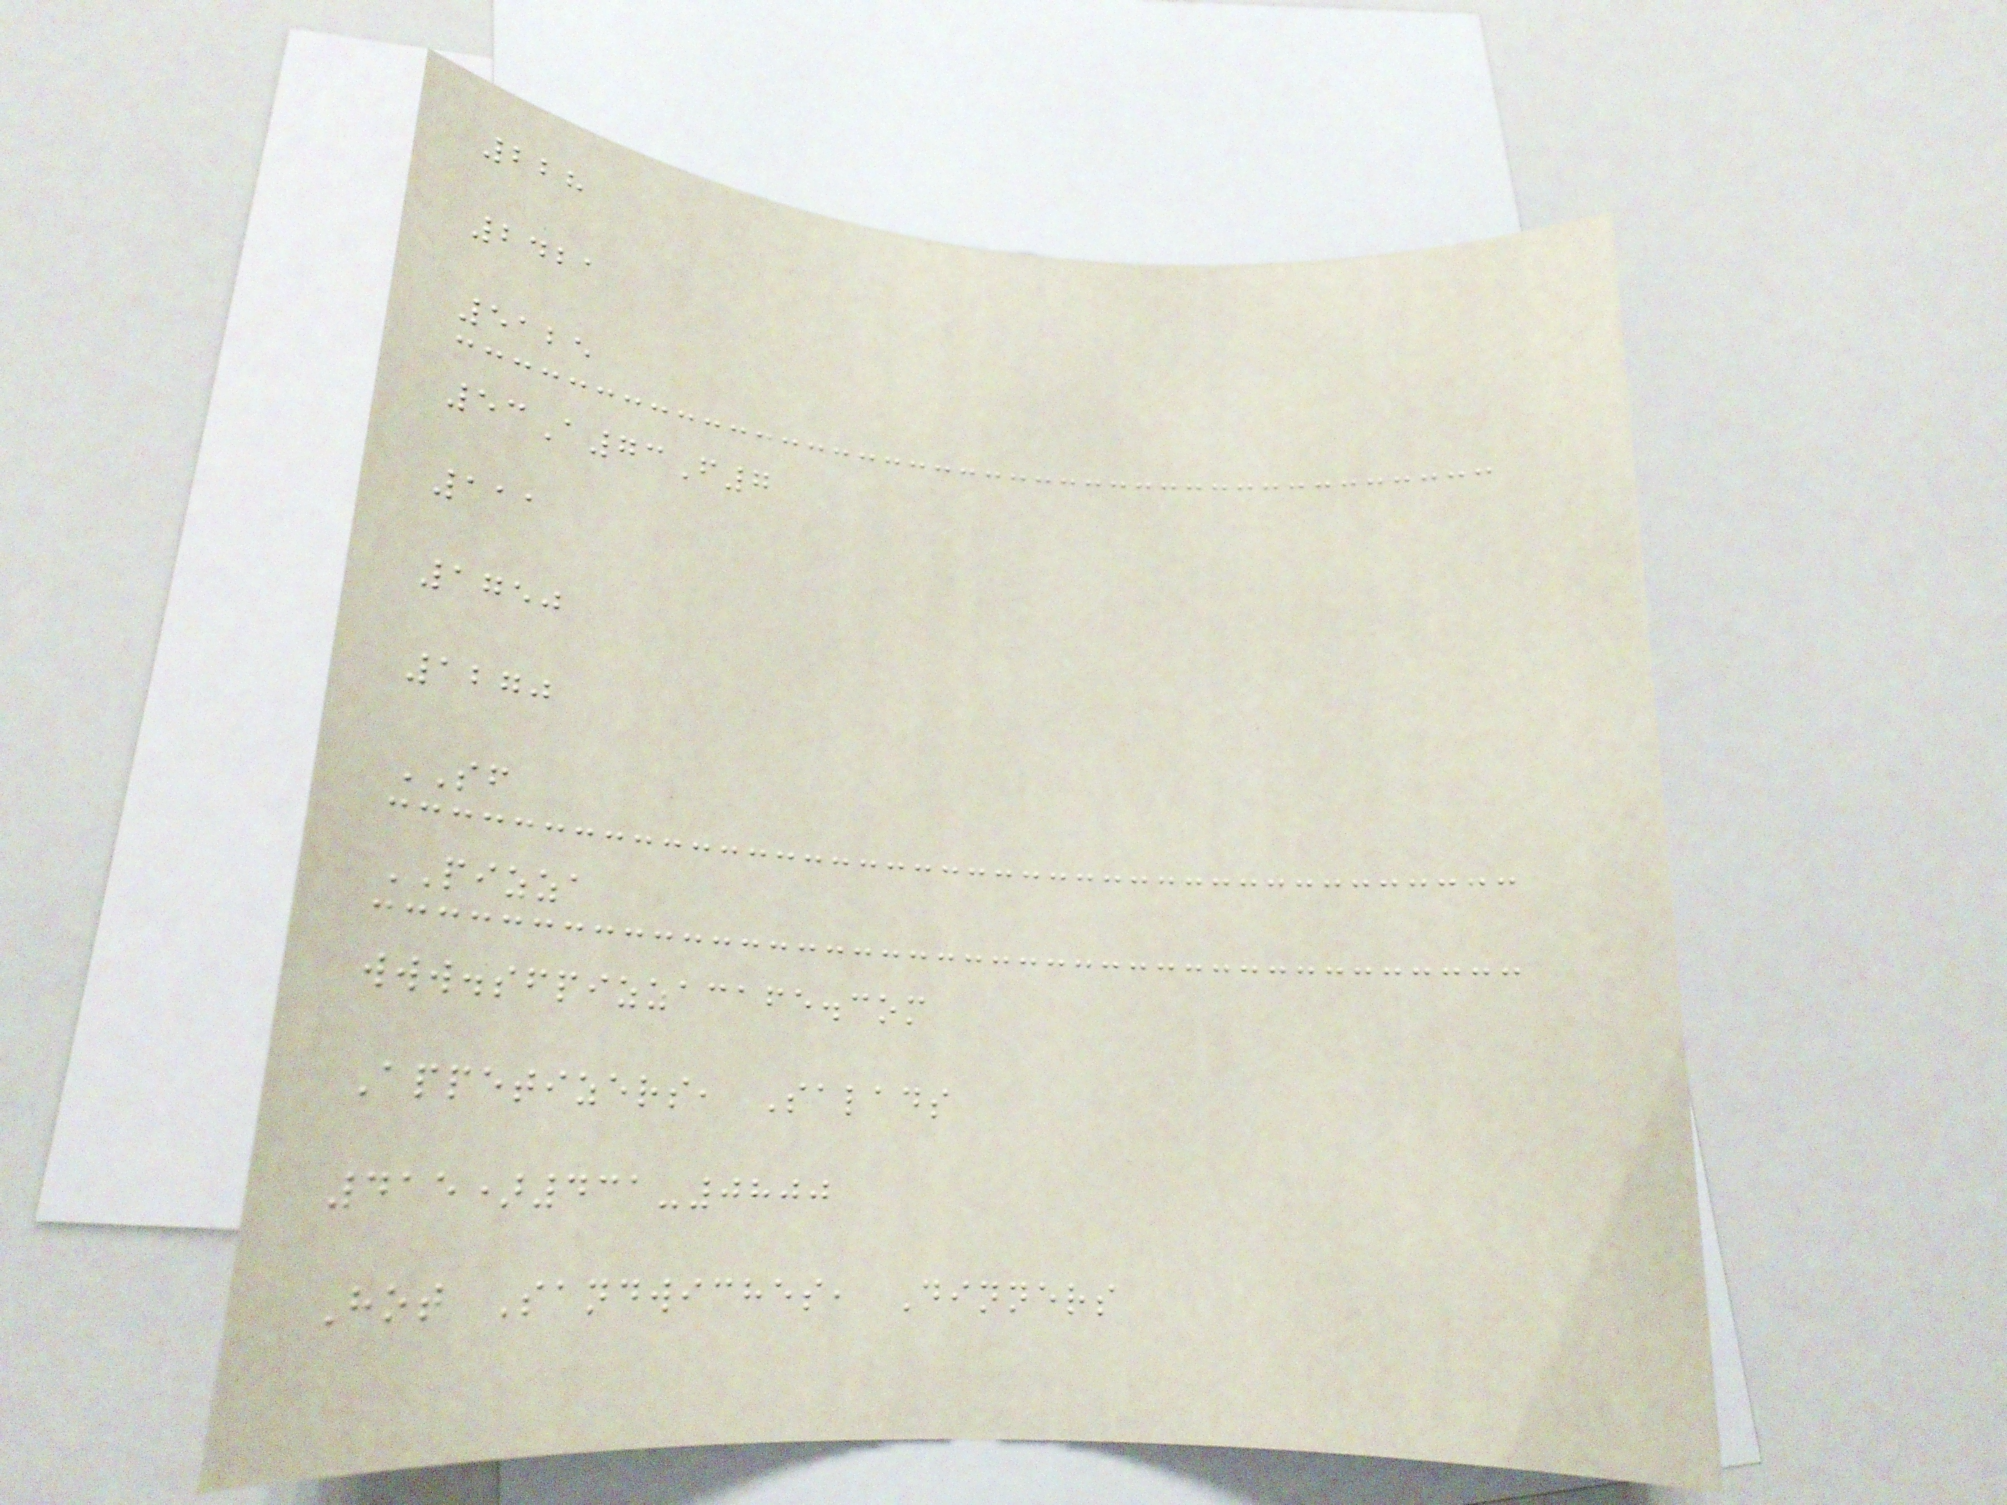228
2421
5125
53A73F7
111
1750
1270
SF
PIZZA
www.sfpizzacafe.com
Appetizers, Salads
415)431-0800
Hot Sandwiches, Dinners
